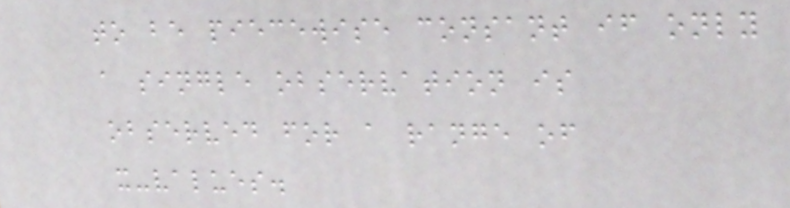to be piecewise consant if only
a single observation is
observed for a range of
x-values.
